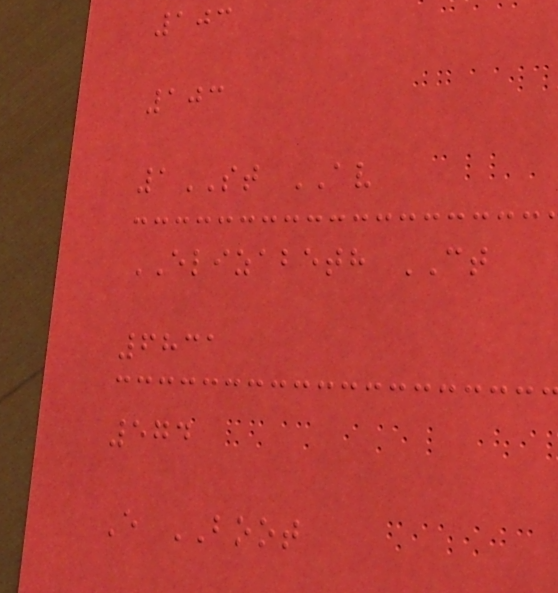103
103
1ST AV
ELIZABETH CT
6831
574
E BOOT
